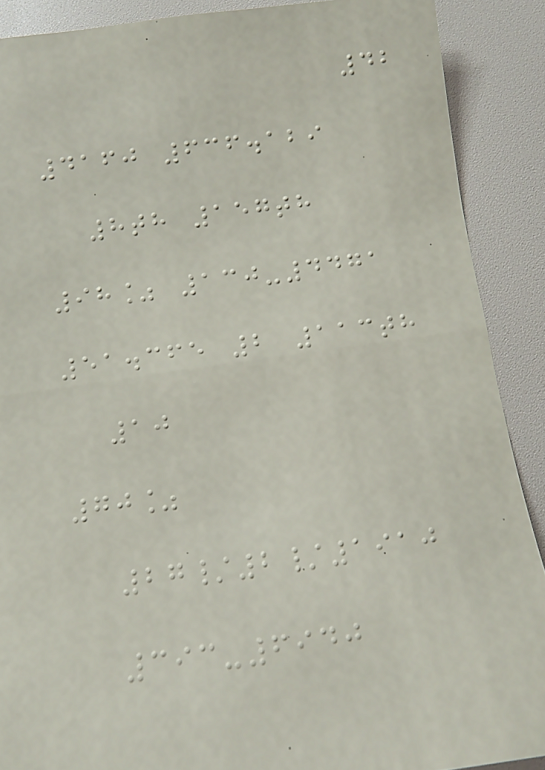42
4160 636.129
8th 157th
98% 130-4471
51.365 2 113th
10
70%
27/2/1910
393-6940
